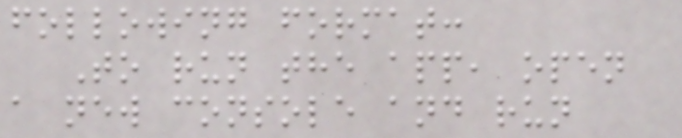following format:
To run the app, open
a new console and run
